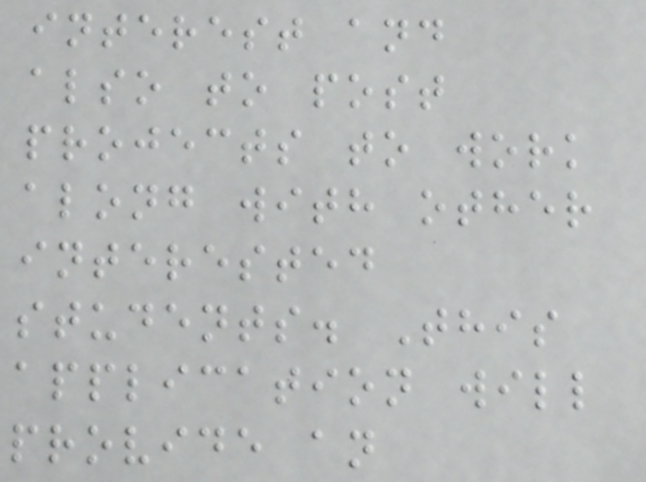interest and
also to post
projects to work
along with other
interested
students. This
application will
provide an
